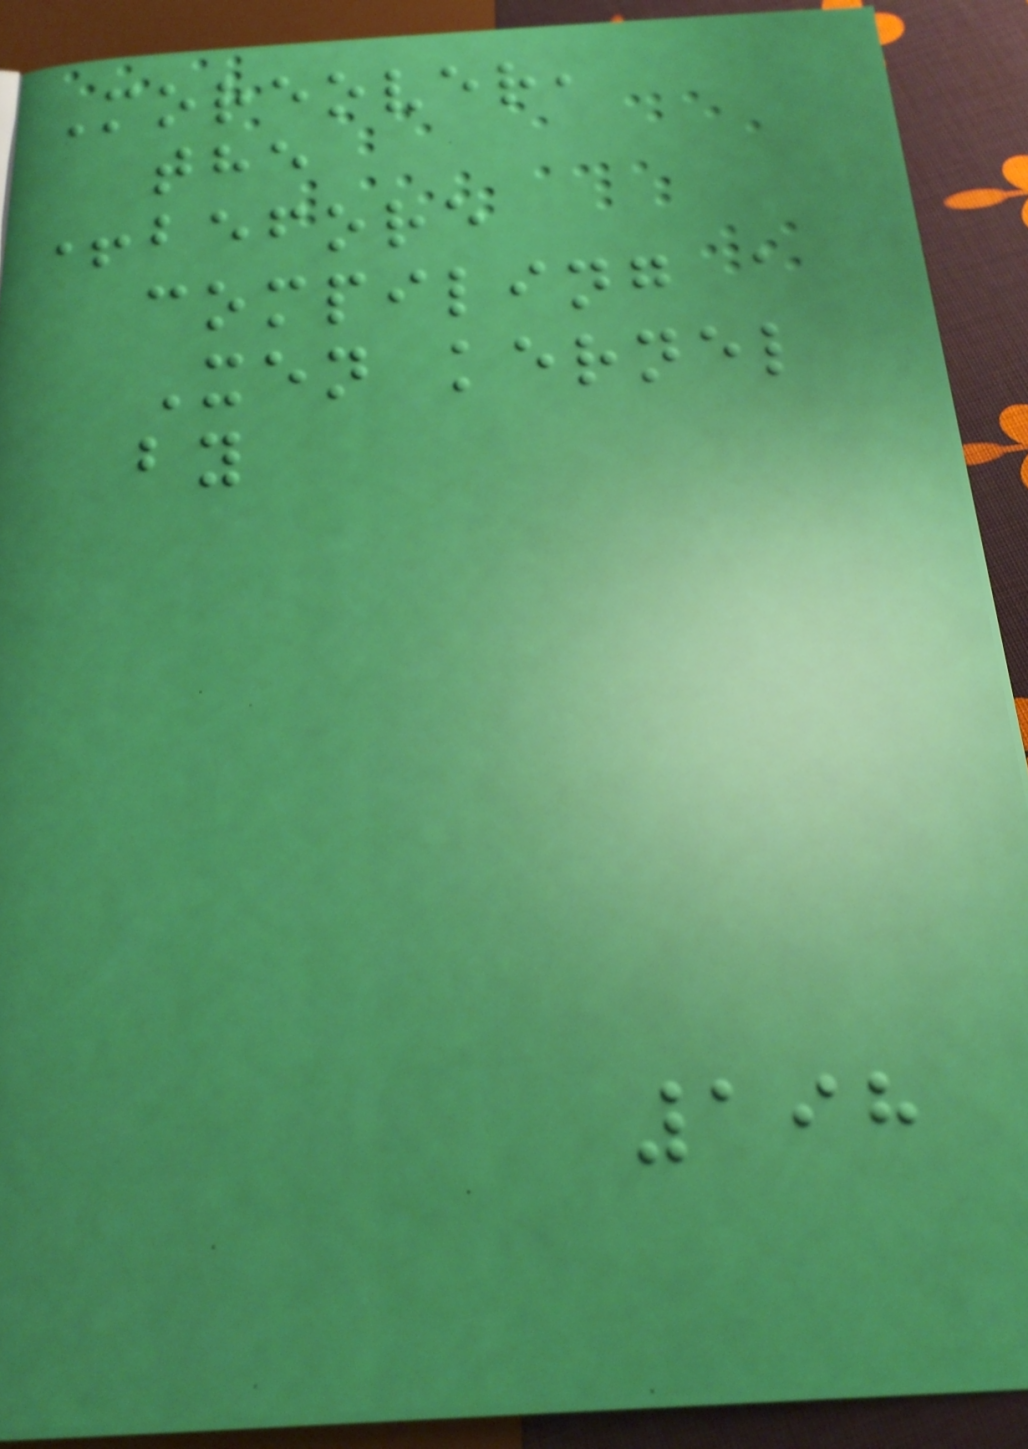Moreover,
the
+before
compiling a
Xen kernel
by
198
